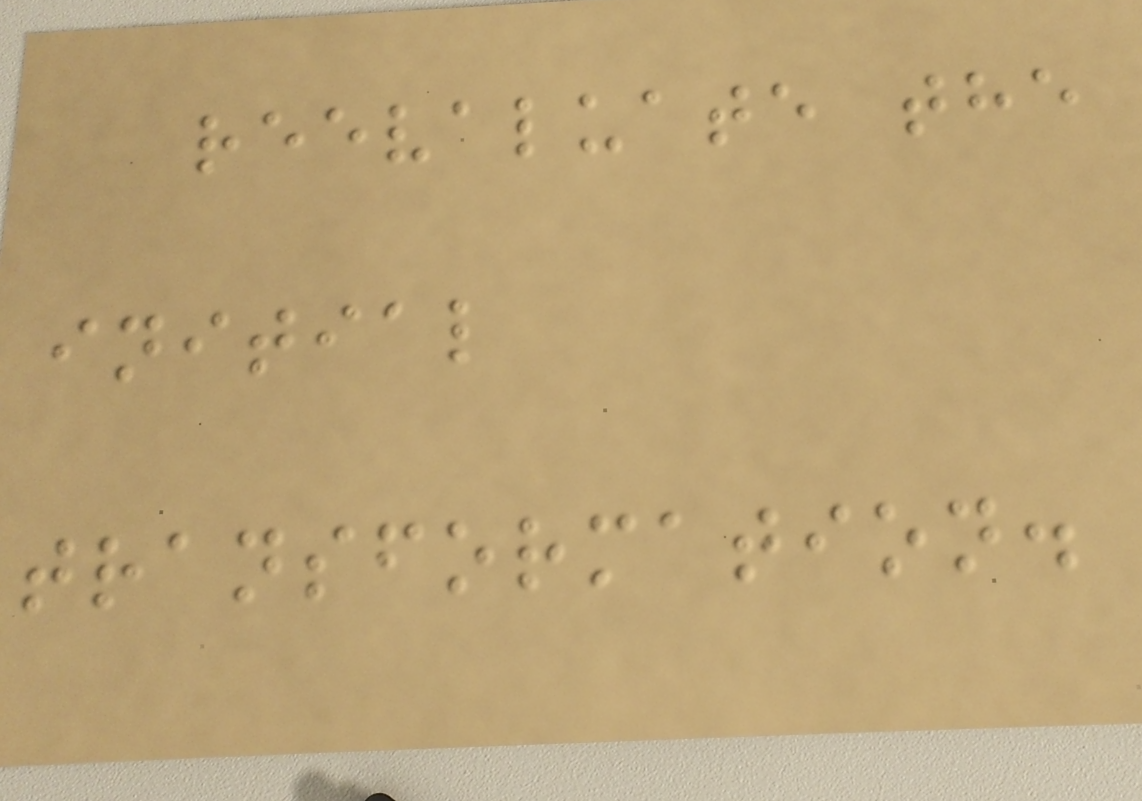reevaluate the
initial
transformation.
